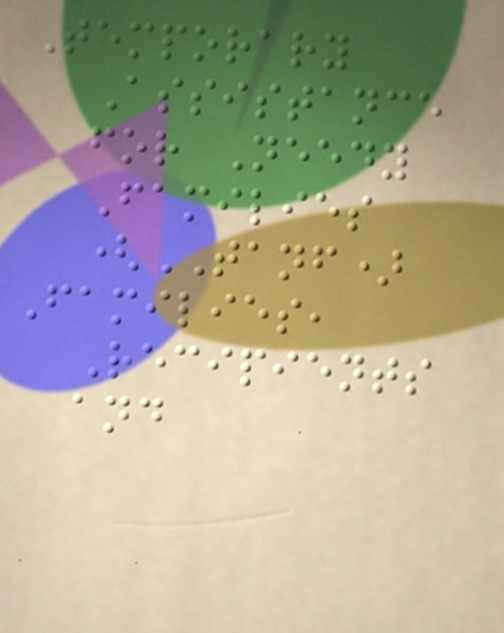Temporary
Assistance
for Needy
Families
(TANF)
Families,
Recipients
and
